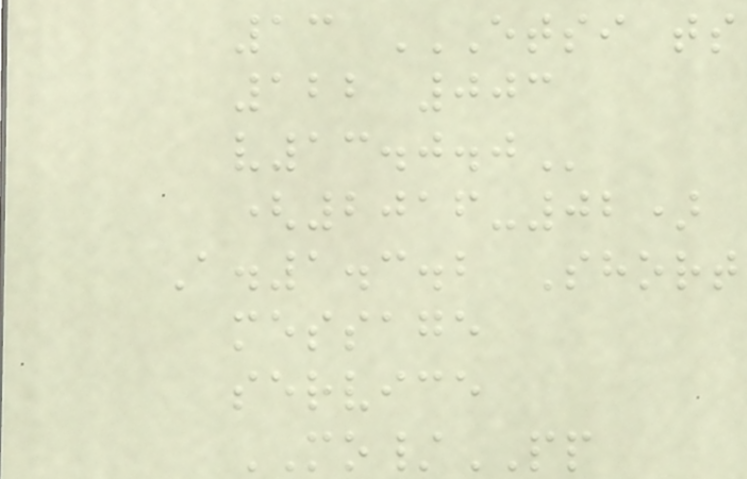13 ETSI TS
122 003
V13.0.0
(2016-02)
A.1.3.2 Short
message
service
MO/PP
